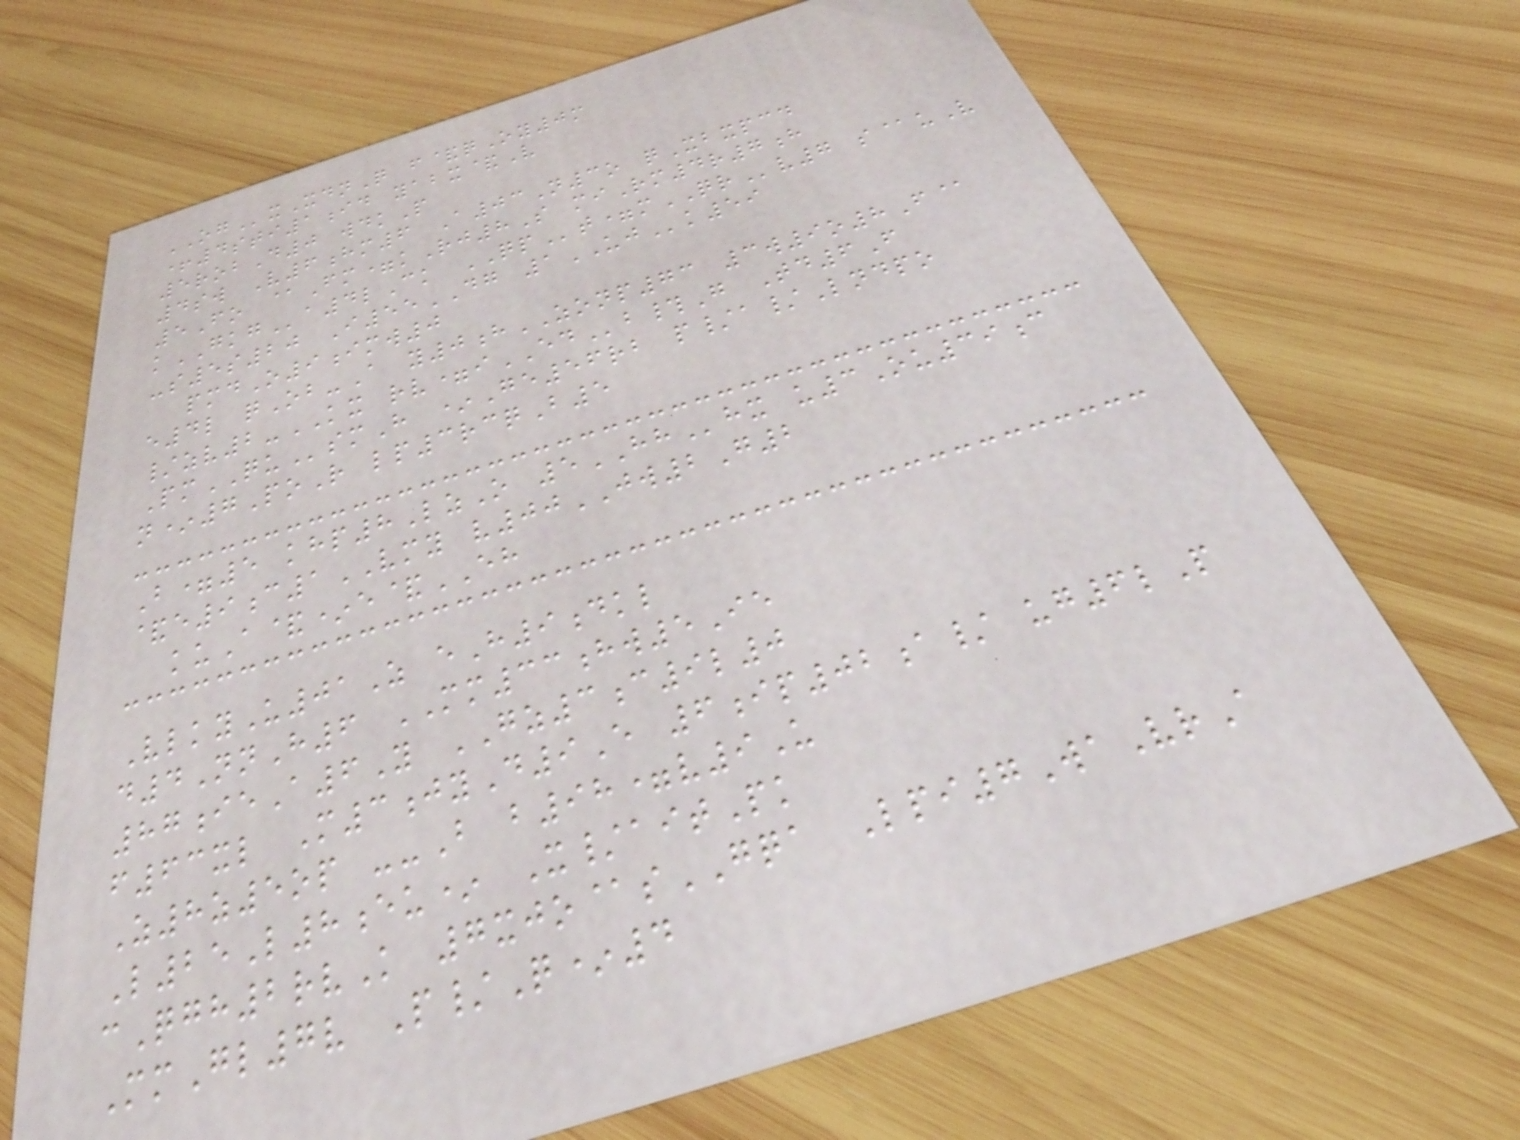OGxXdnQ f&qOy0m
+4sti1id yabx&V
5robD0 wdkP
4sw V6hm6 A03N3o qXbxpcd
5Fo @Fm=kRj8S miRm4r7h
kGKGa4lCk QPt=mQRv7 s@uV
-s5s20 I55DG 1UJk59
pmdO9imw0
e4l qOb-A y0hZONP73 3w9o8F@
/zv2-KX rv=iEDb#G Td6F
PmQUsmH *Ge56rb p/a/Lndpo
n*7PoR lp3rcqB5
B=5 khp8LzO 5HHhx u3Ou39c
&e9c1VMY v00JW2G2
kuA&*e&EH
VlkyU01Z eH9dkl
d4NnH6 MM33hw5Ie
87ieA6Y GZ3c9l0
f63xl M3jyD9E 6ip02a/ ug6lP
Z8z5op --B b98=v9U
L25L8eu* X/aitPk
cQgh2rvK 7xjo@sGQA Lpi7WaVrA
MmGl7v P/Q*4
